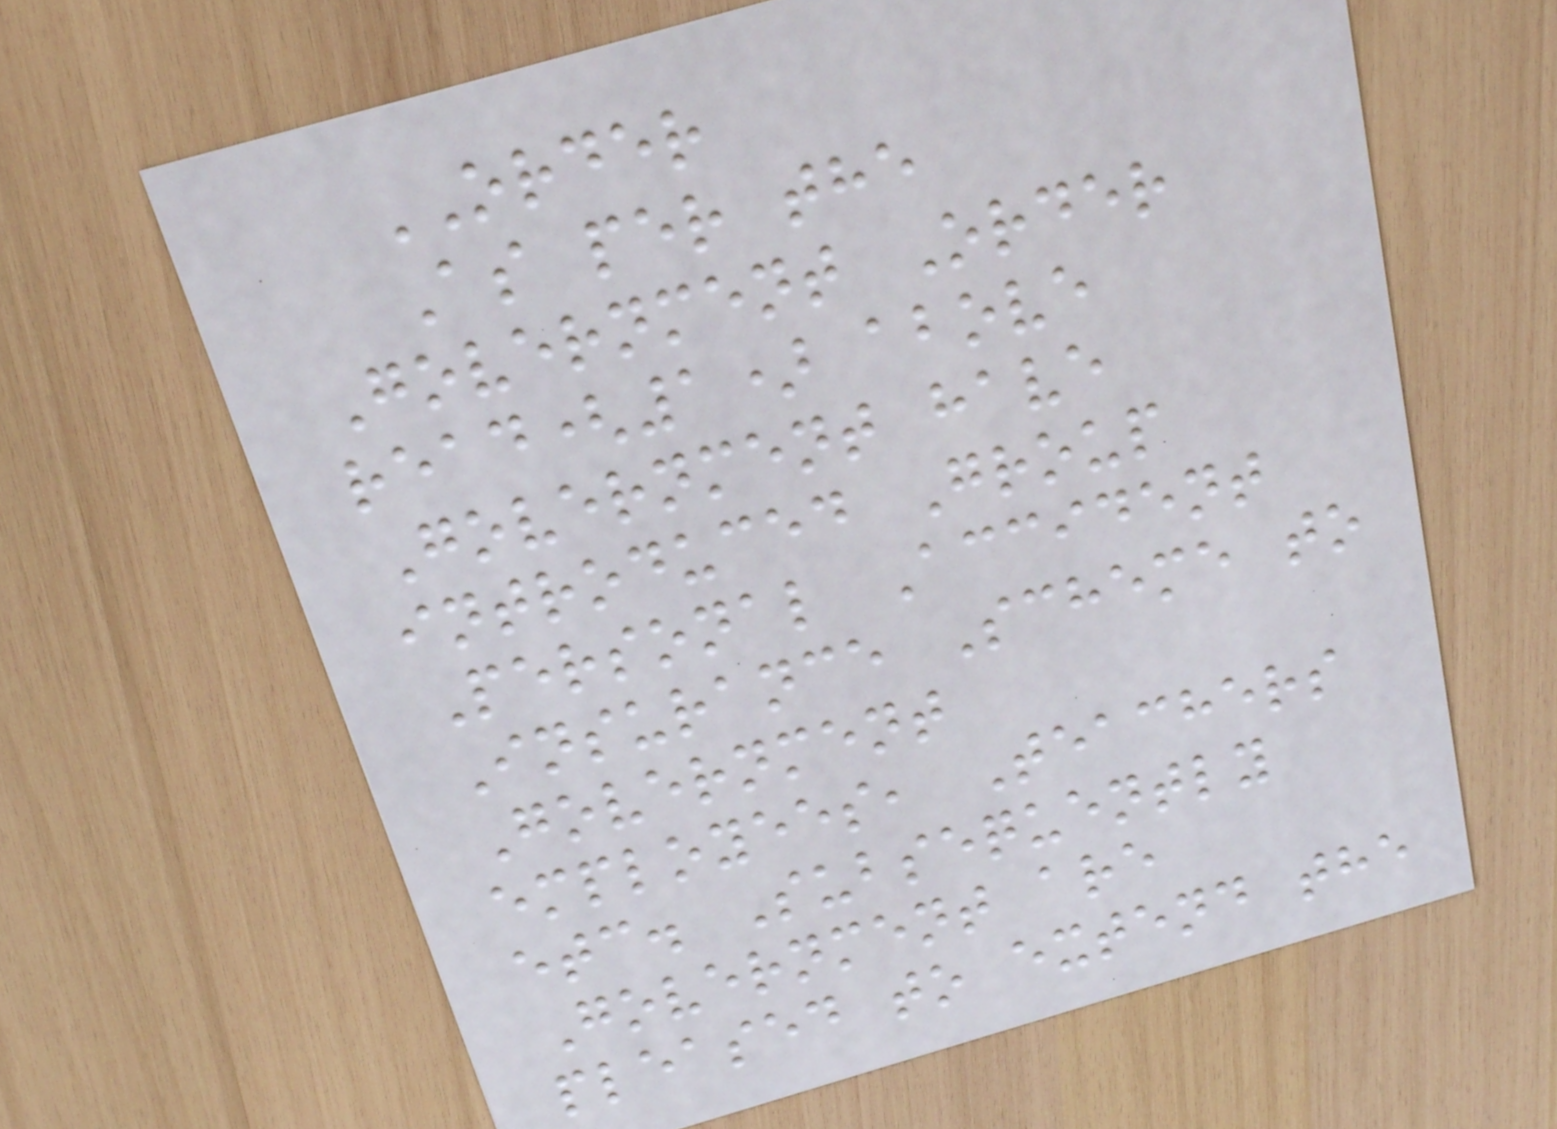ORDER
As per the
Government Order
read(1) above
Government have
introduced Group
Personal Accident
Insurance Scheme to
Government
employees, Teachers
etc. Subsequently
Government are
pleased to extend the
